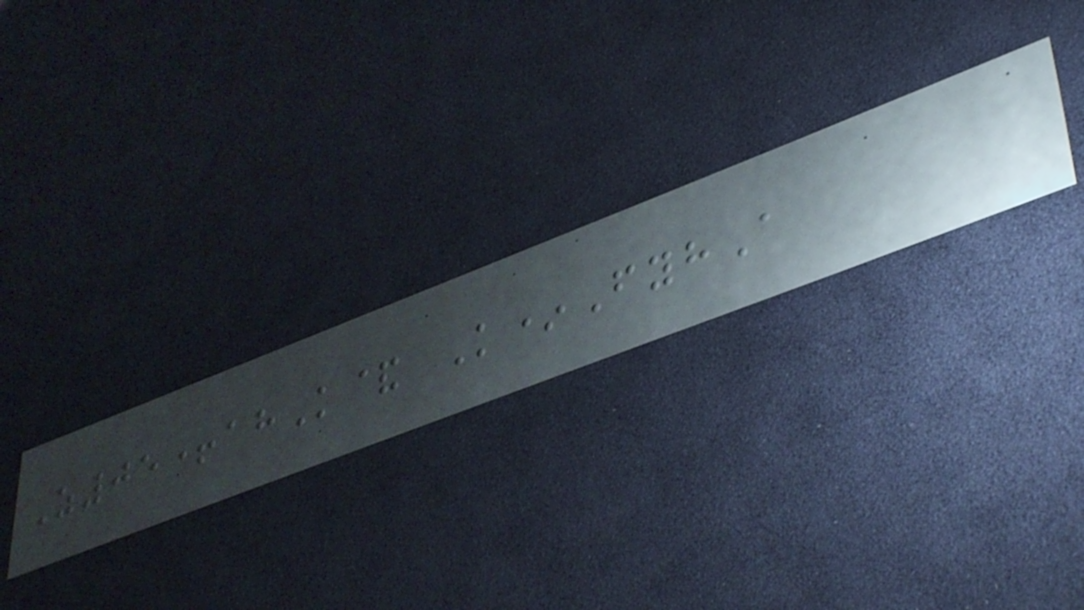Z05+ahK& K*FyhA
